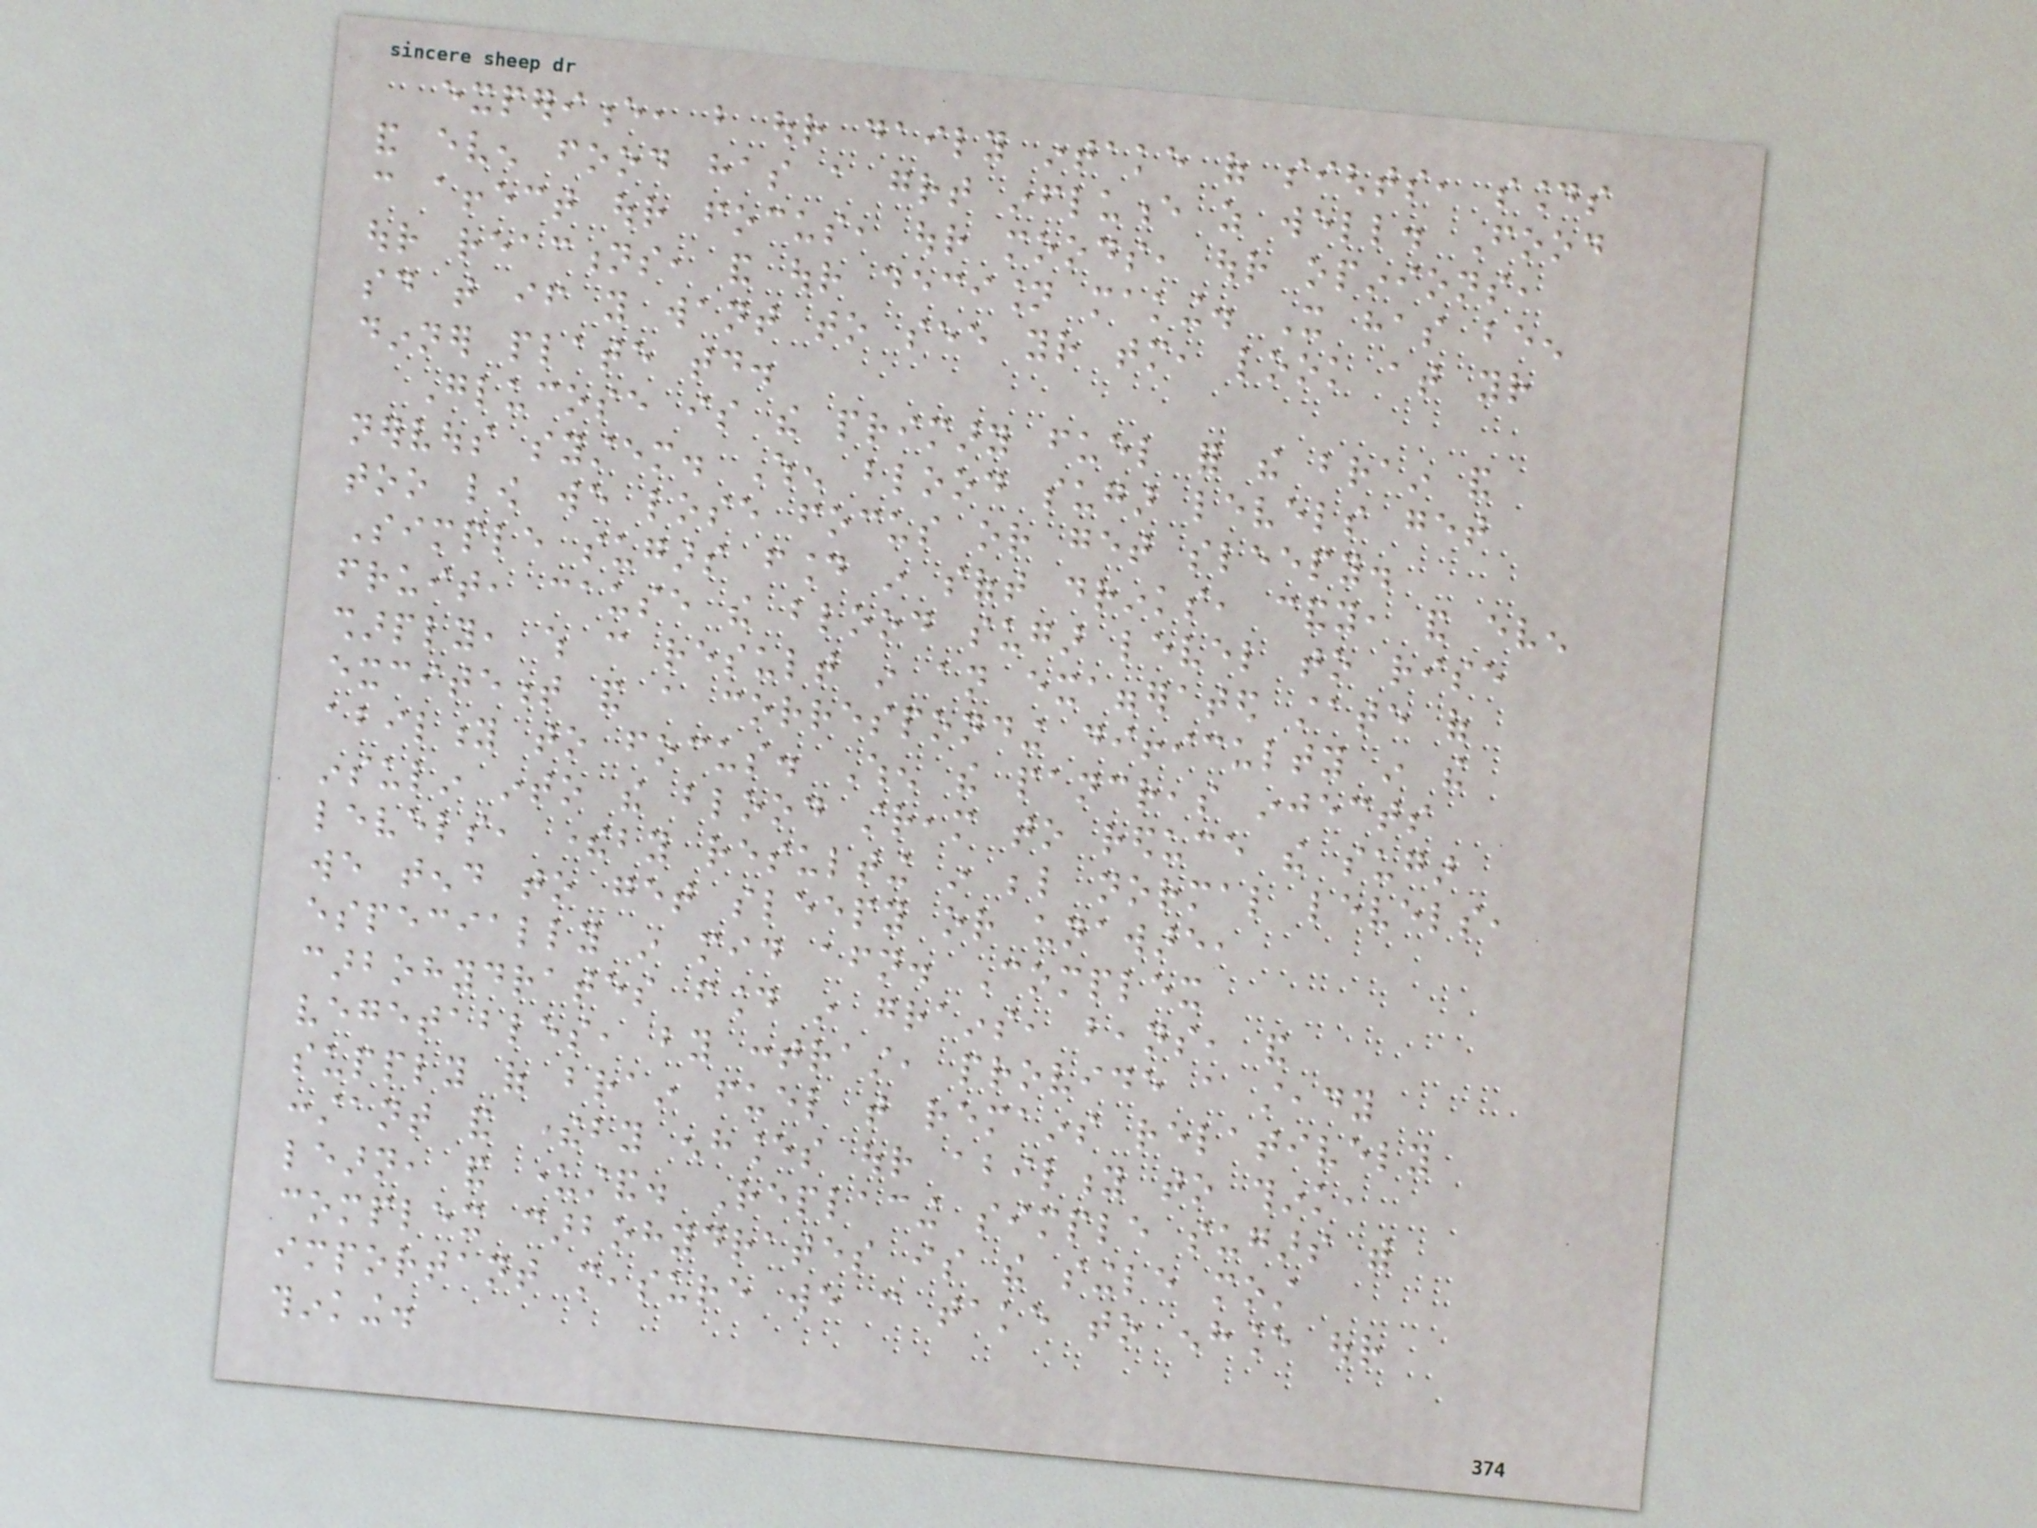experience, but our daily intake of sights, sounds
and even food has a great influence as well. Food
can affect our focus, our moods, our opinions,
our reactions, and our decision making. It has been
said that if you want to see your tomorrow, look at your
dinner plate today.
Glucose is the primary fuel for the brain and
nervous system. When blood sugar levels get
too low we lose focus or get sleepy.
Simple sugars found in soft drinks, candy, and even
fruit, cause the blood sugar level to rise
sharply, which can result in an exaggerated state of
excitement and a corresponding difficulty in the
ability to focus. When the pancreas injects
insulin into the blood stream to reduce the sugar
levels, thereby resulting in below normal levels,
we tend to get sleepy or unaware,
especially in mid afternoon. Complex
carbohydrates found in grains, beans, and
vegetables, by contrast, provide a steady
supply of brain fuel that remains relatively
constant and thereby enhances our ability to think,
learn, and understand. Replacing simple sugars with
complex carbohydrates is the single most
important measure we can take to enhance our
thinking.
